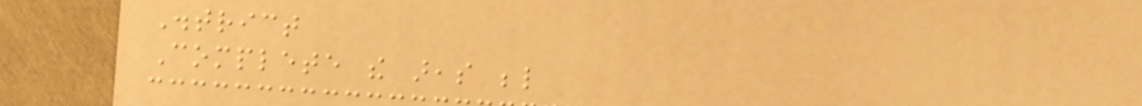District
Complete the areas below
